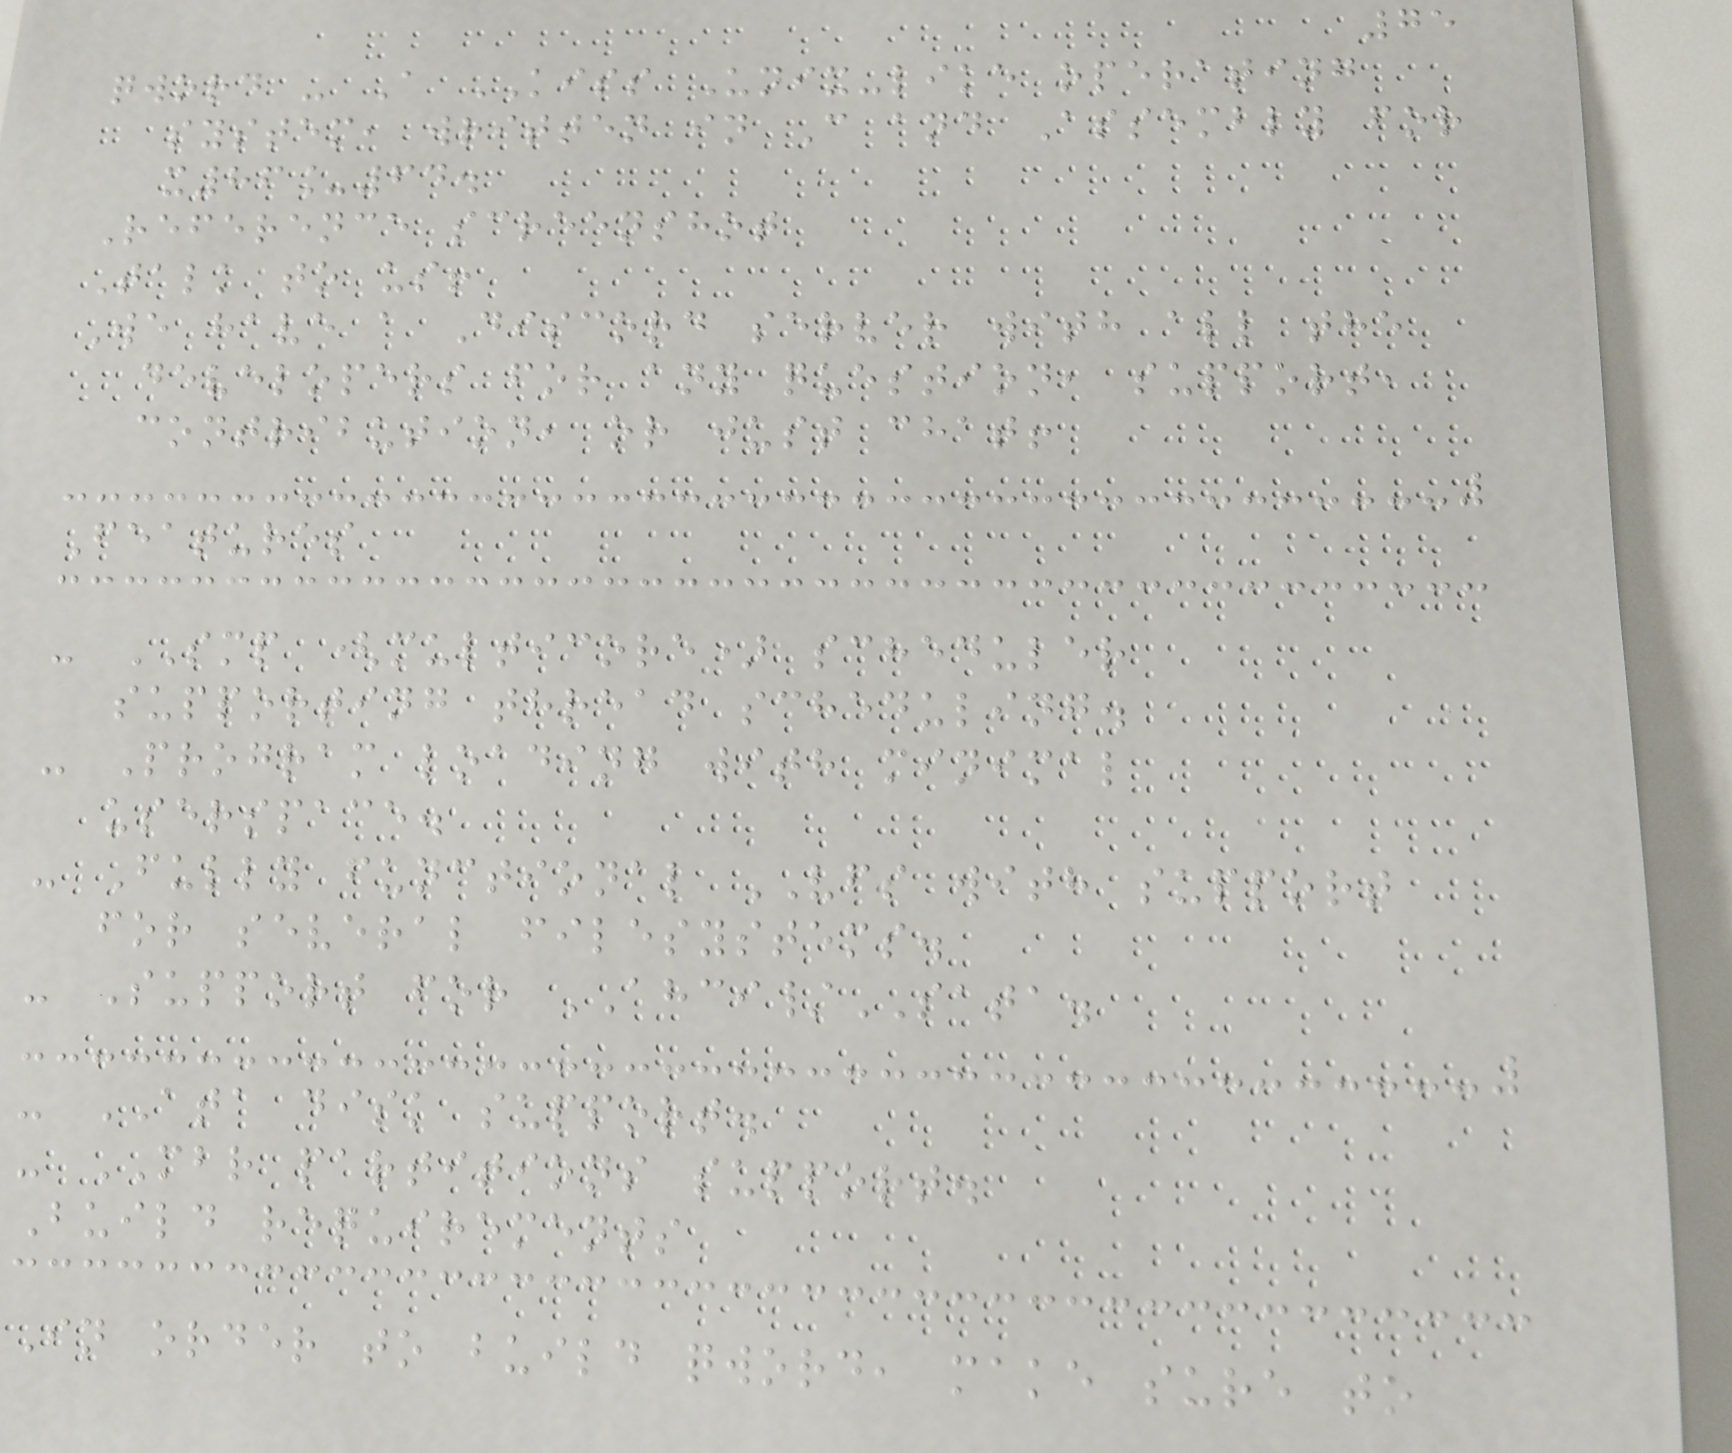75
qword - A KISS Unix-like operating
system, written in C and Assembly for
x86_64.
Reference screenshot
Talk to us!
We have a Discord server with all the
developers for any question, support,
contribution, or just chat!
Features
- SMP (multicore) scheduler
supporting thread scheduling.
- Program loading with minimal
userspace.
- Fully functional VFS with support
for several filesystems.
- Support for AHCI/SATA.
- ATA disk support.
- MBR partitions support.
Build requirements
In order to build qword, make sure to
